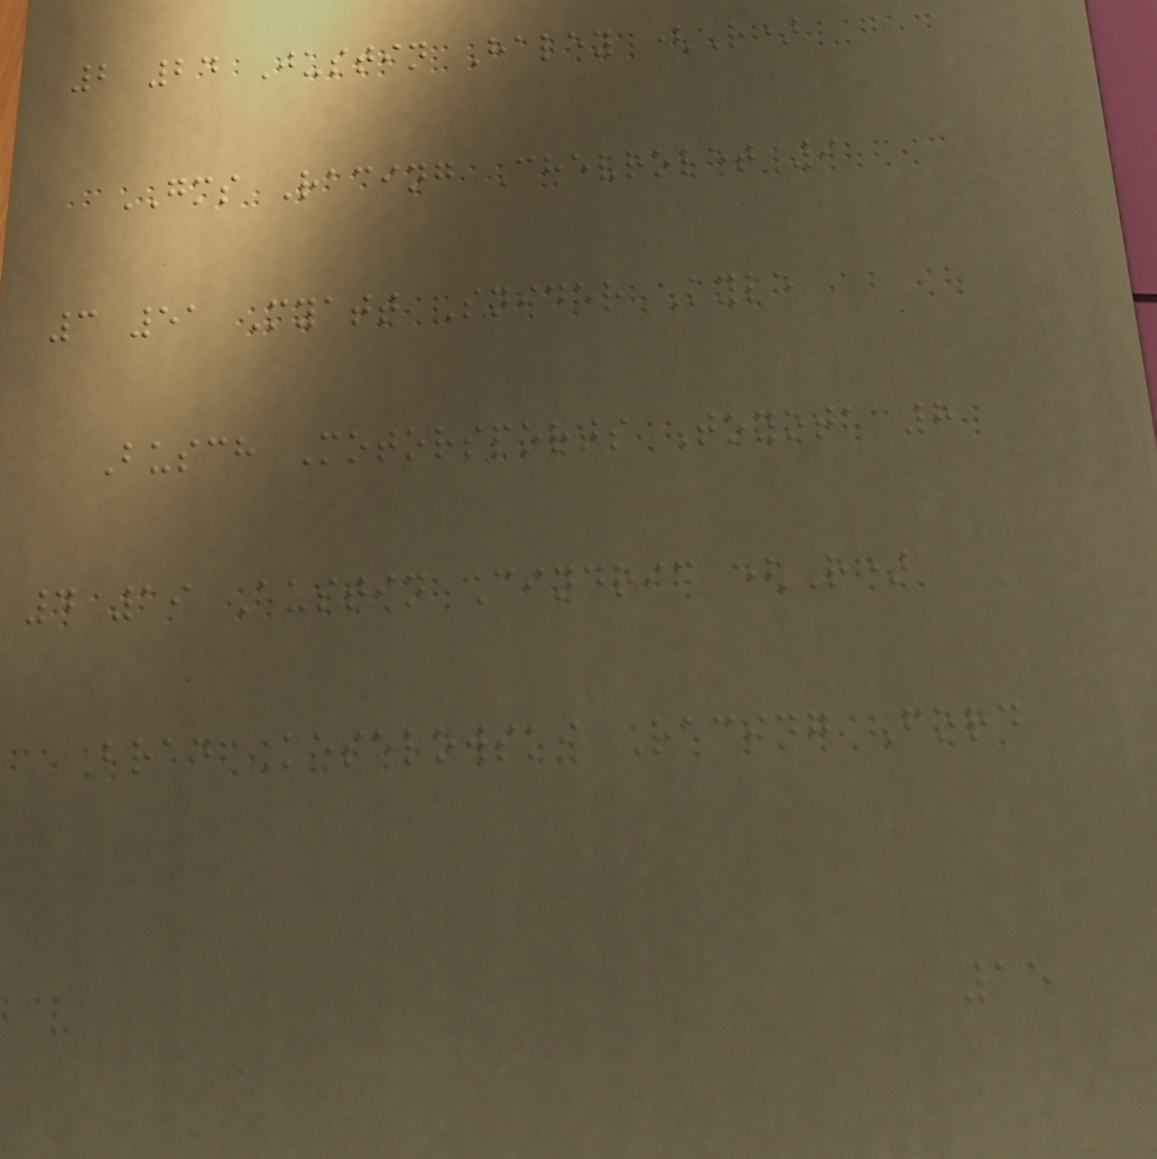2 24 Justin Haley (R)
GMS Racing Chevrolet 9
3 51 Myatt Snider Kyle
Busch Motorsports Toyota 8
4 19 Austin Cindric (R)
Brad Keselowski Racing Ford
15
